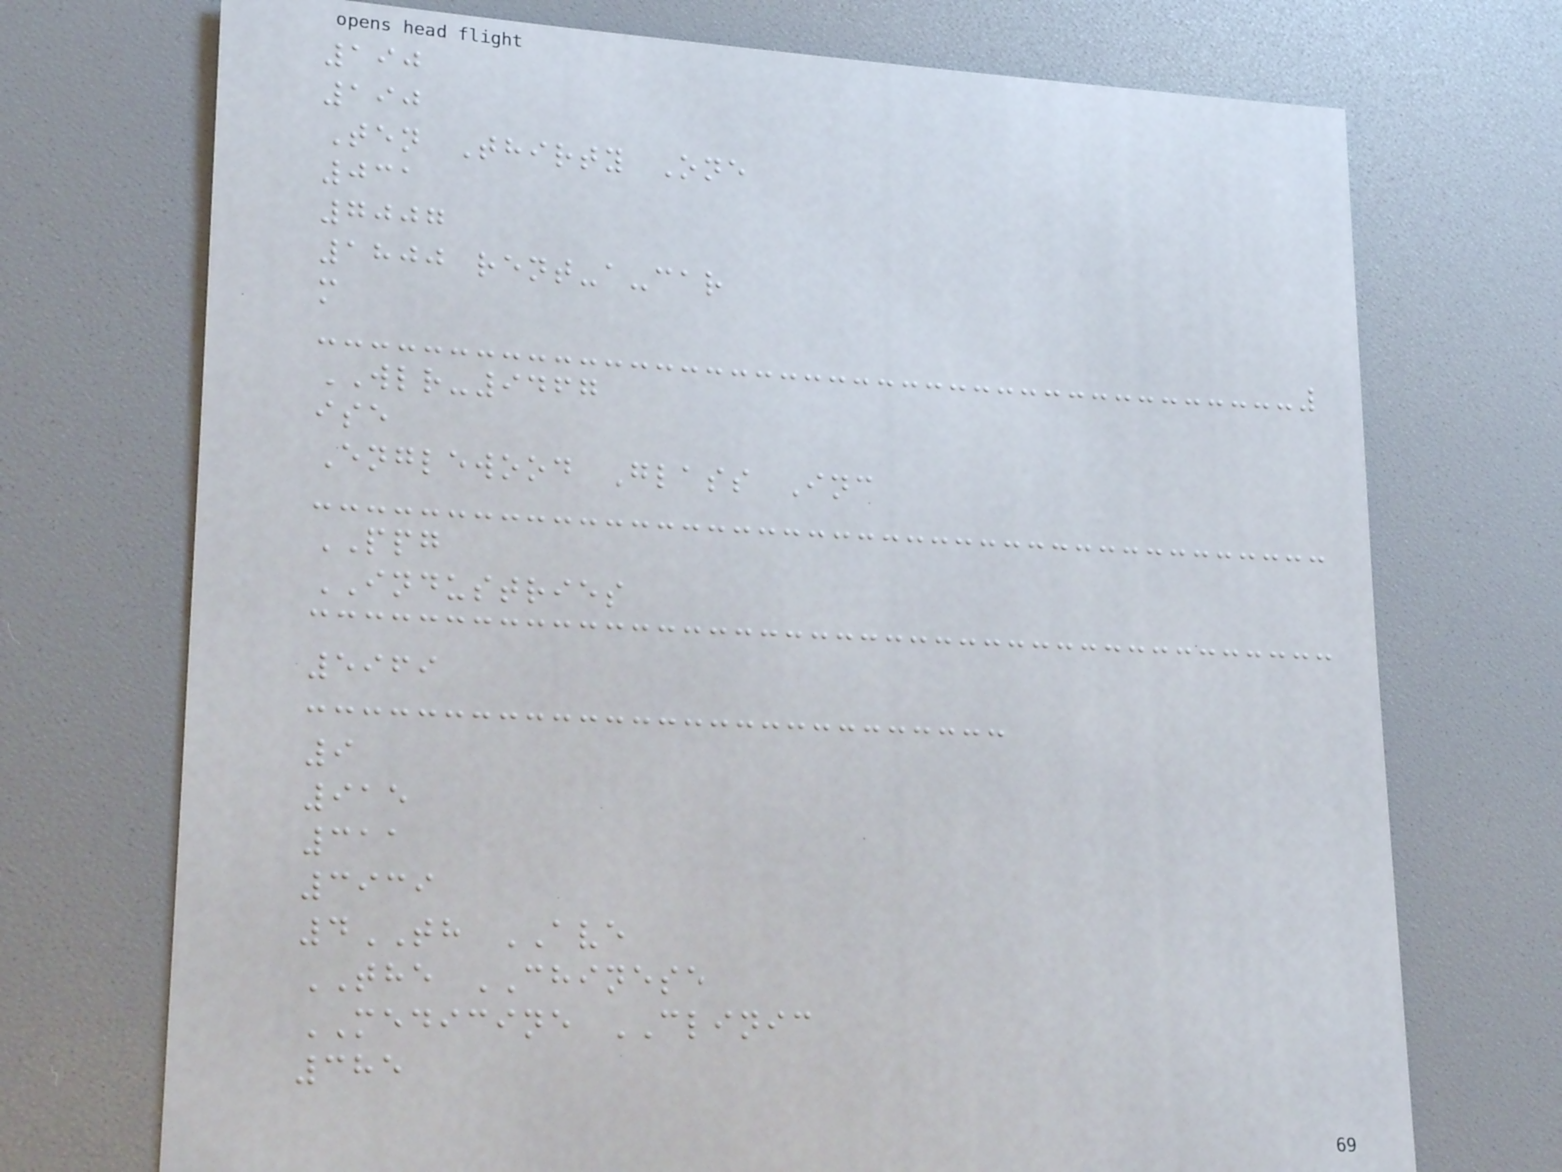190
190
Ten Thirty One
031
7007
1800 rent-a-car
m
WLR-9467
ise
Englewood Glass Inc
PPG
INDUSTRIES
5969
9
915
311
3939
4TH AVE
THE CHINESE
MEDICINE CLINIC
385
